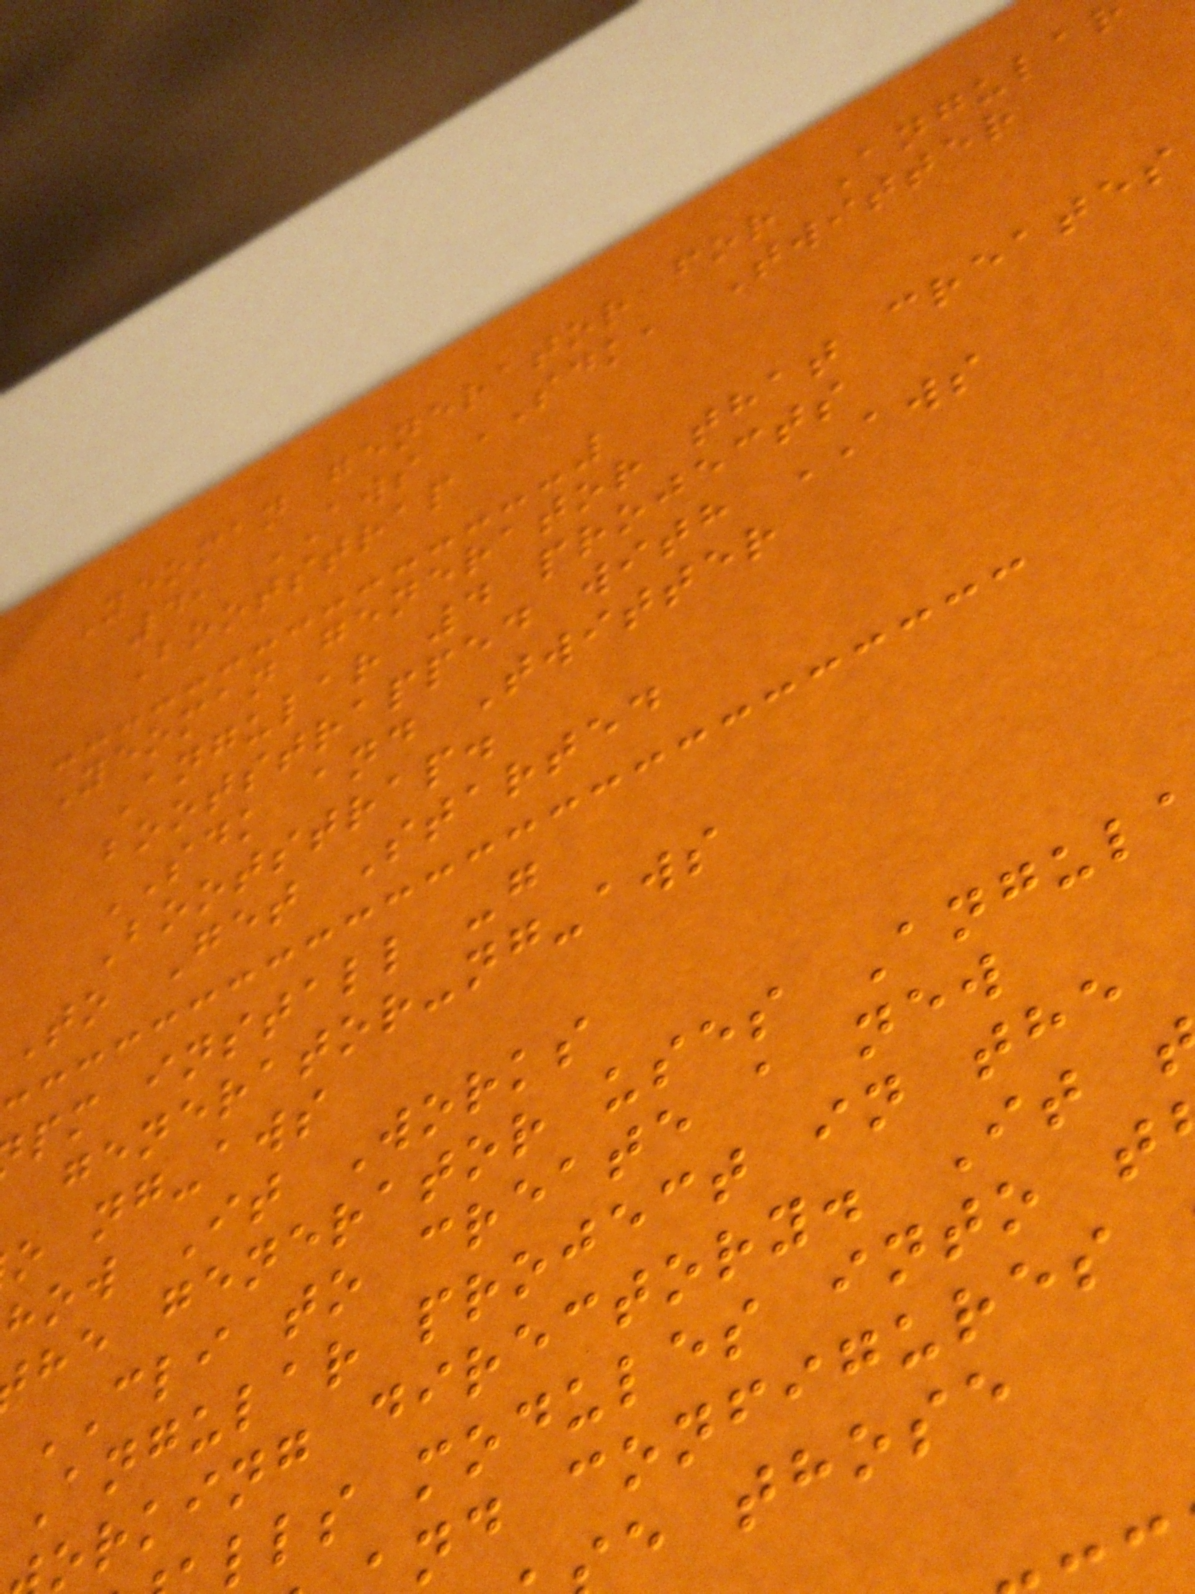Yeoman generator for Angula
4, AWS SDK, Twitter
Bootstrap
Yeoman generator that creates
Angular 4 projects
bootstrapped with AWS
SDK and Twitter
Bootstrap.
To Get Started
pm install -g
generator-ng-aws
o ng-aws
how It Works
he generator uses Angul
CLI to create a new
Angular project in the
orking directory. It
lls modules into t
nd configures
e those
